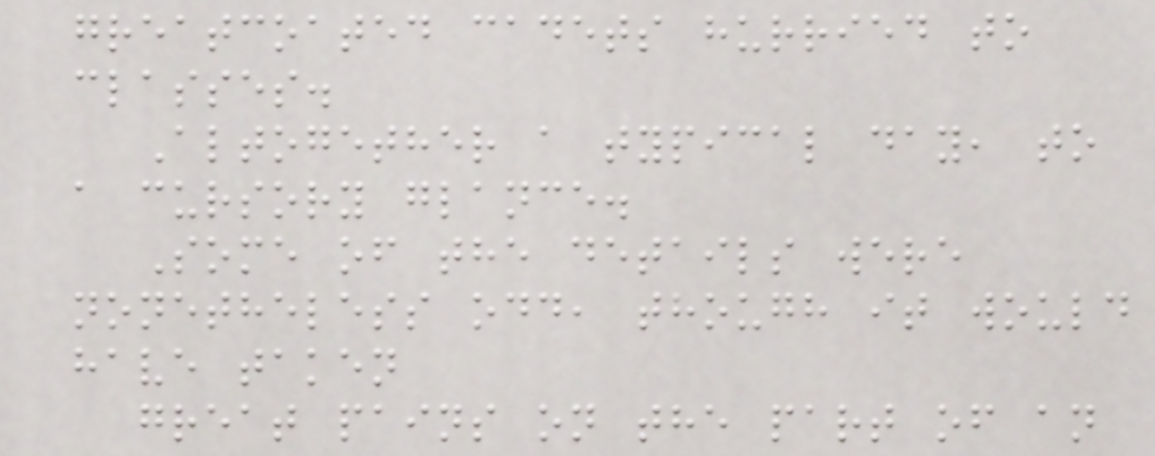greatcoated cadets hurried to
classes.
Altogether a typical day, to
a cursory glance.
Some of the details were
nonetheless odd, though it would
have taken
great pains on the part of an
